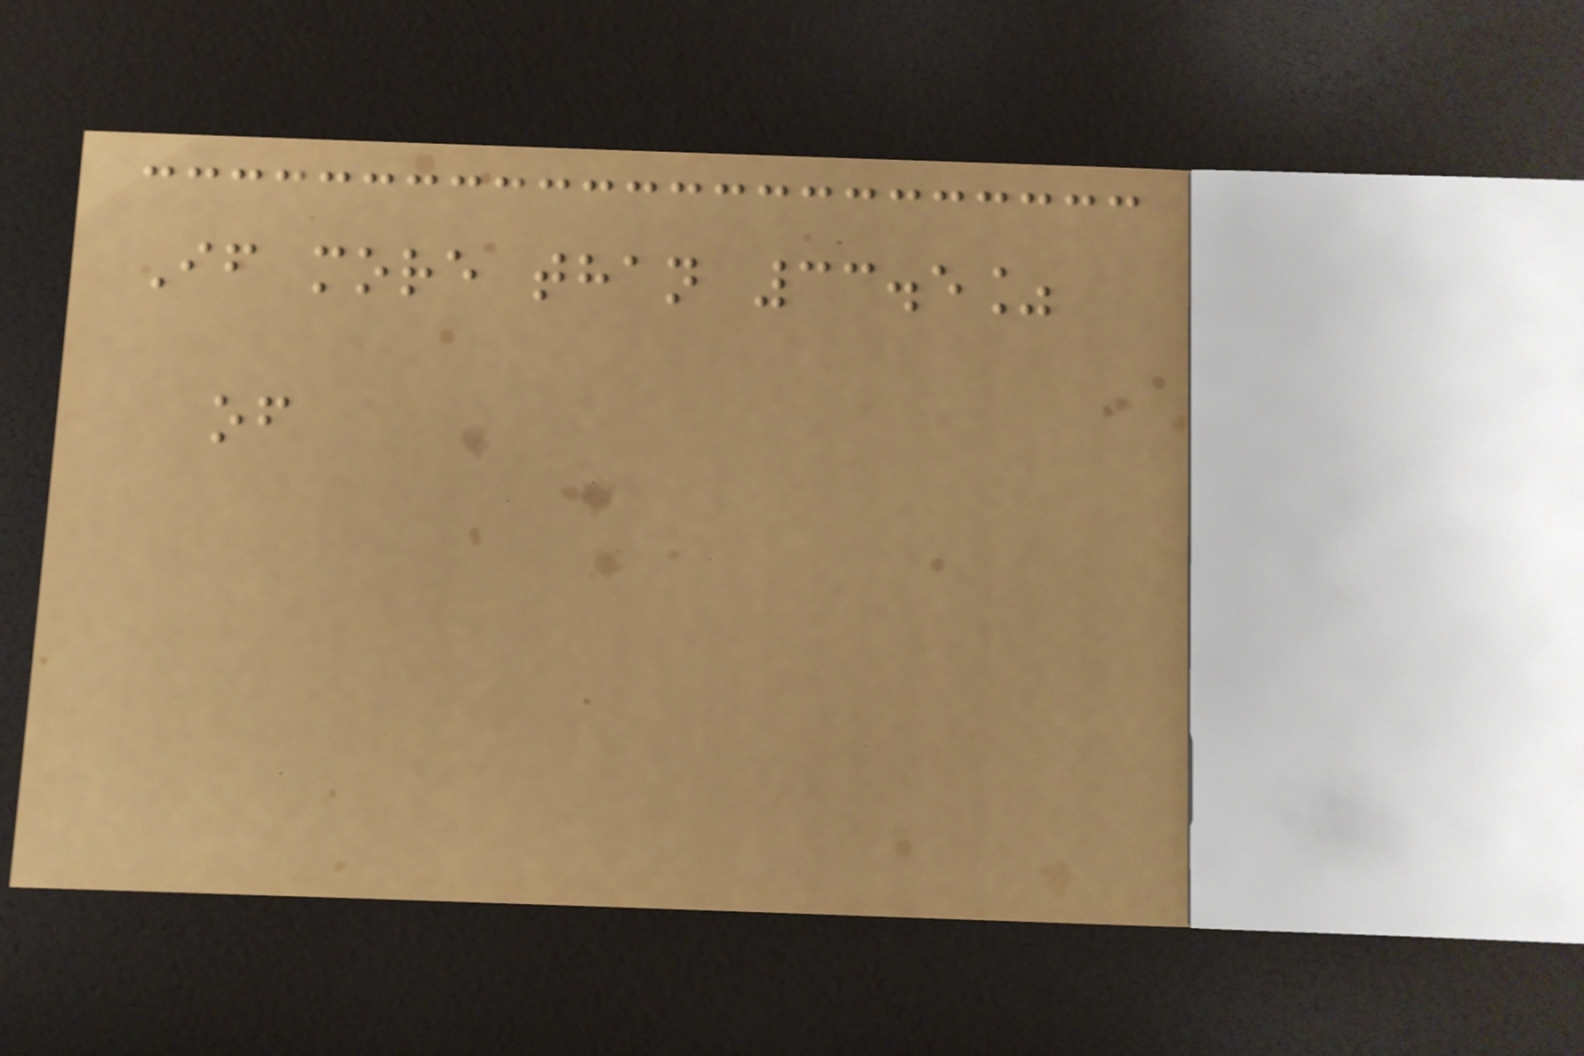If more than 33.5%
of
